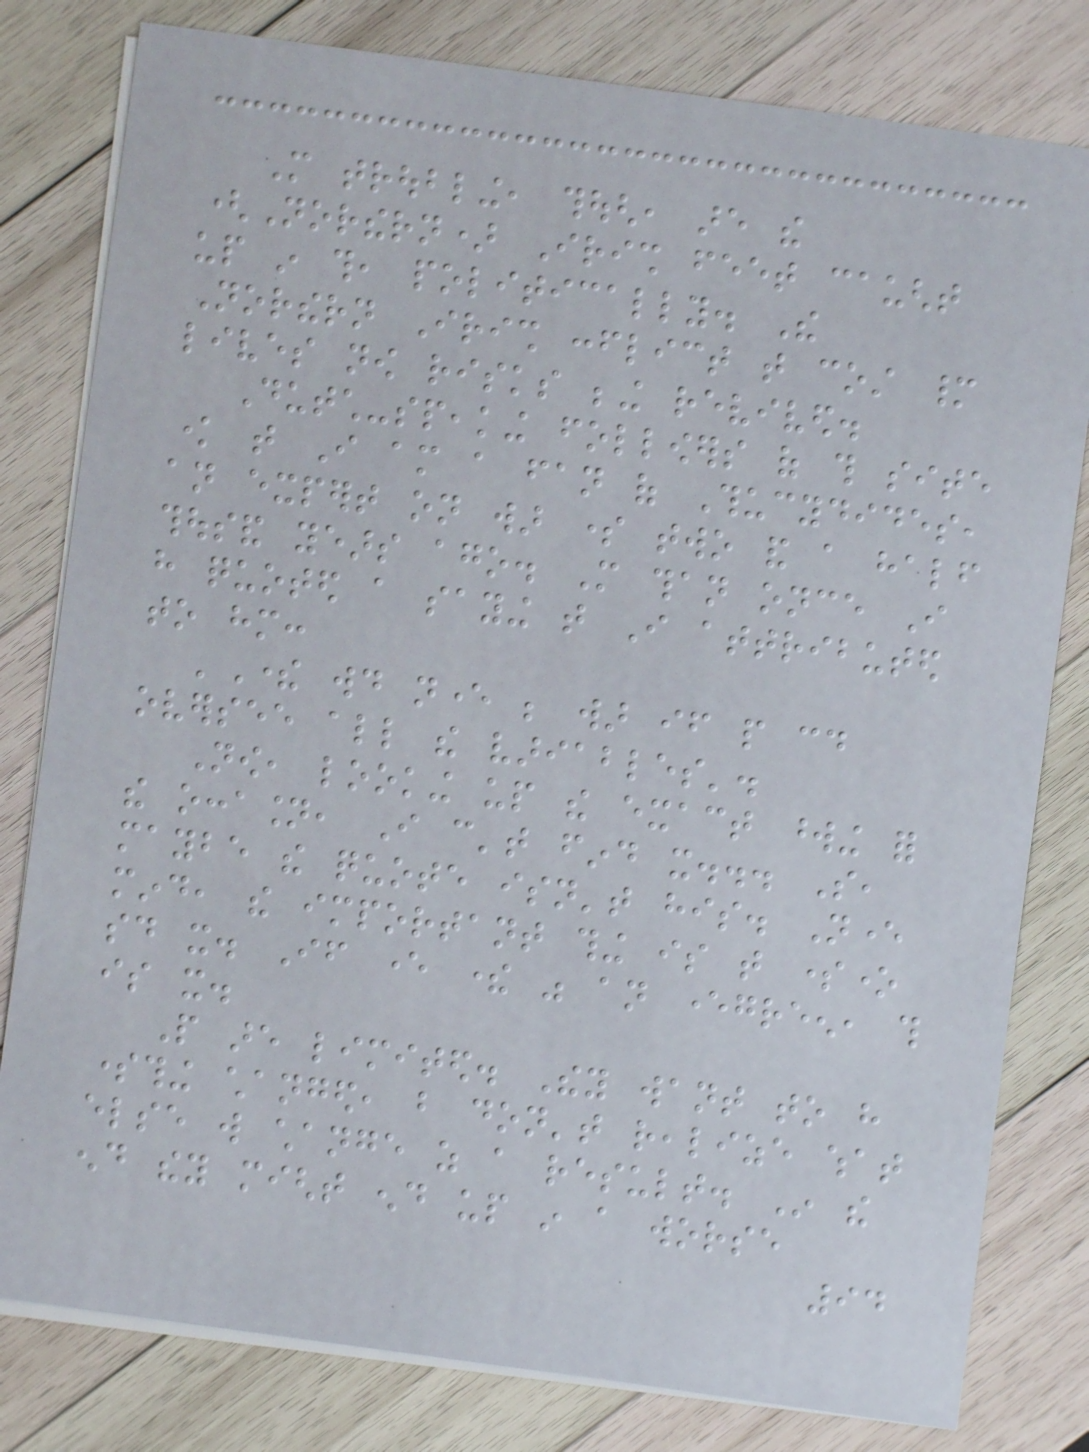More troubling, though, are the
(Northern) Irish feet caught
up in this, politically. The
Northern Irish conflict that cost many
lives now risks being revived.
Dutch-speaking followers of this site
know that I am a fan of Thucydides,
an expert on war some two and a half
thousand years ago. More than once I
have quoted a saying that I attributed
to him:
'There would never be war if people could
oversee all the variables'.
Now, looking up the exact wording for
the occasion, I can't find it... So,
maybe the quote isn't his. Never
mind, the important thing is that someone
said it. If ever there was an evergreen, this
is it.
People are limited. They want to have
something changed, but don't realize what
else will change as a result. In the
end they might end up in a worse
94
